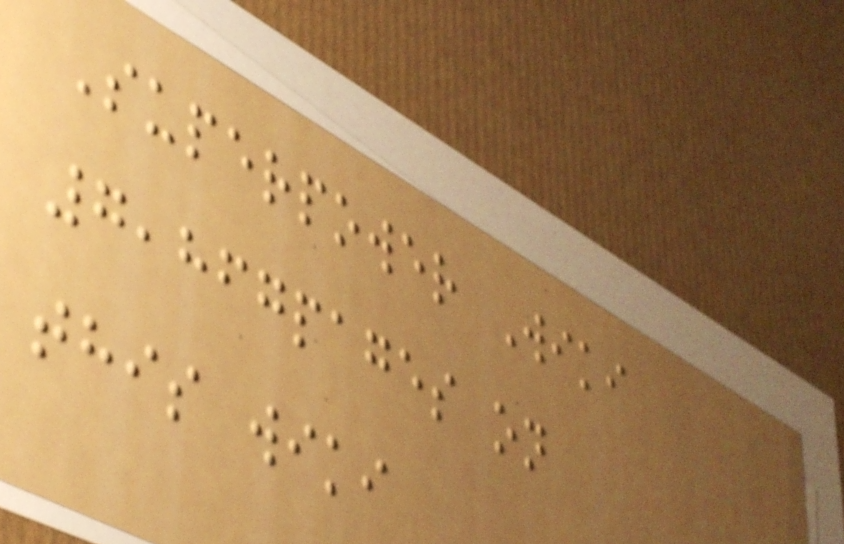Superpower Wiki
7,867pages on
this wiki
